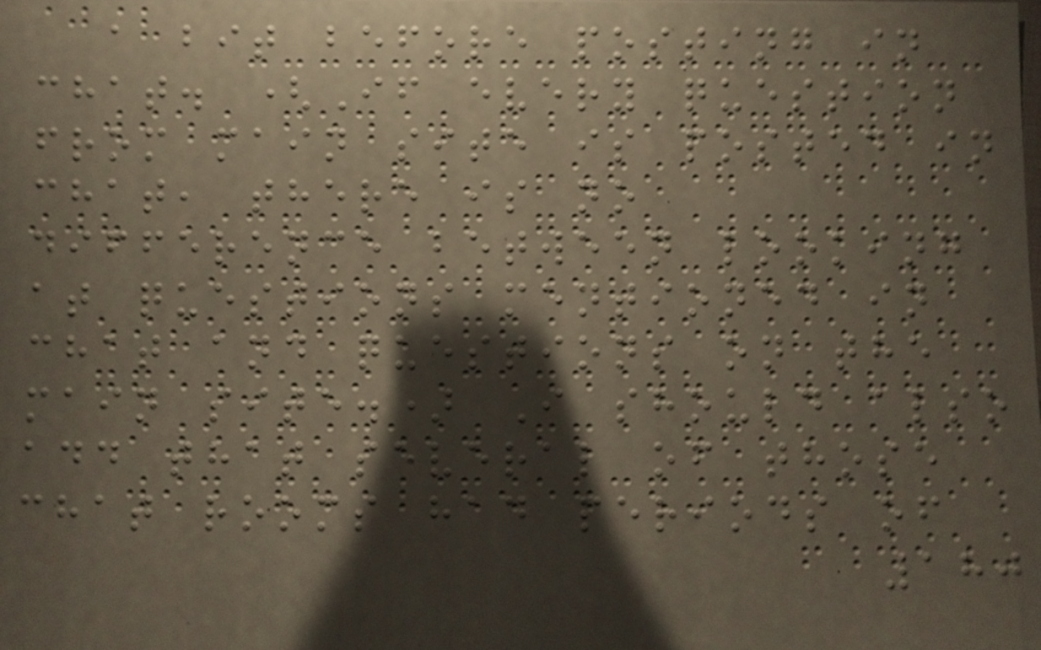a bit before posting in
chat. (If every question
from main site is posted in
chat, there is no
difference between looking
at questions mentioned in
chat and questions on the
main site.) I should also
add that several of those
chat rooms had periods of
180
